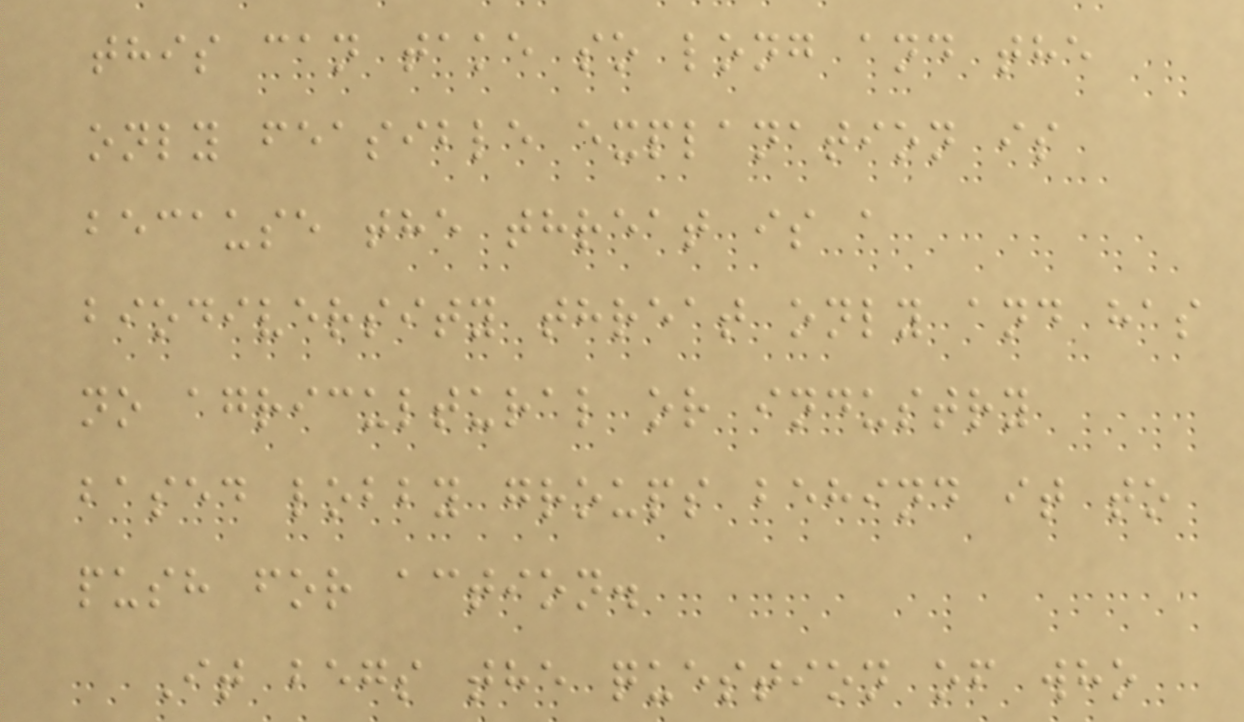this can take so long and the
only feasible explanation is
because the threat is a
biodiversity threat only and has
no agricultural or industry
based lobby groups behind it to
push for action.
It begs the question of who
